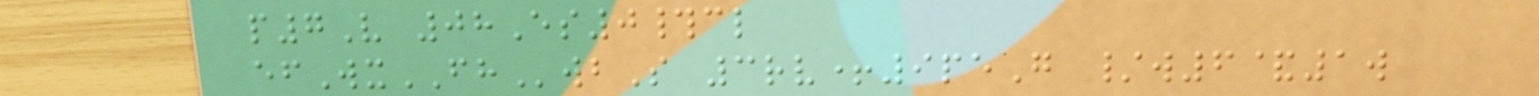p7V 08Es0#cl
efWxFHwbS 3rv+9peG /w6&1w
